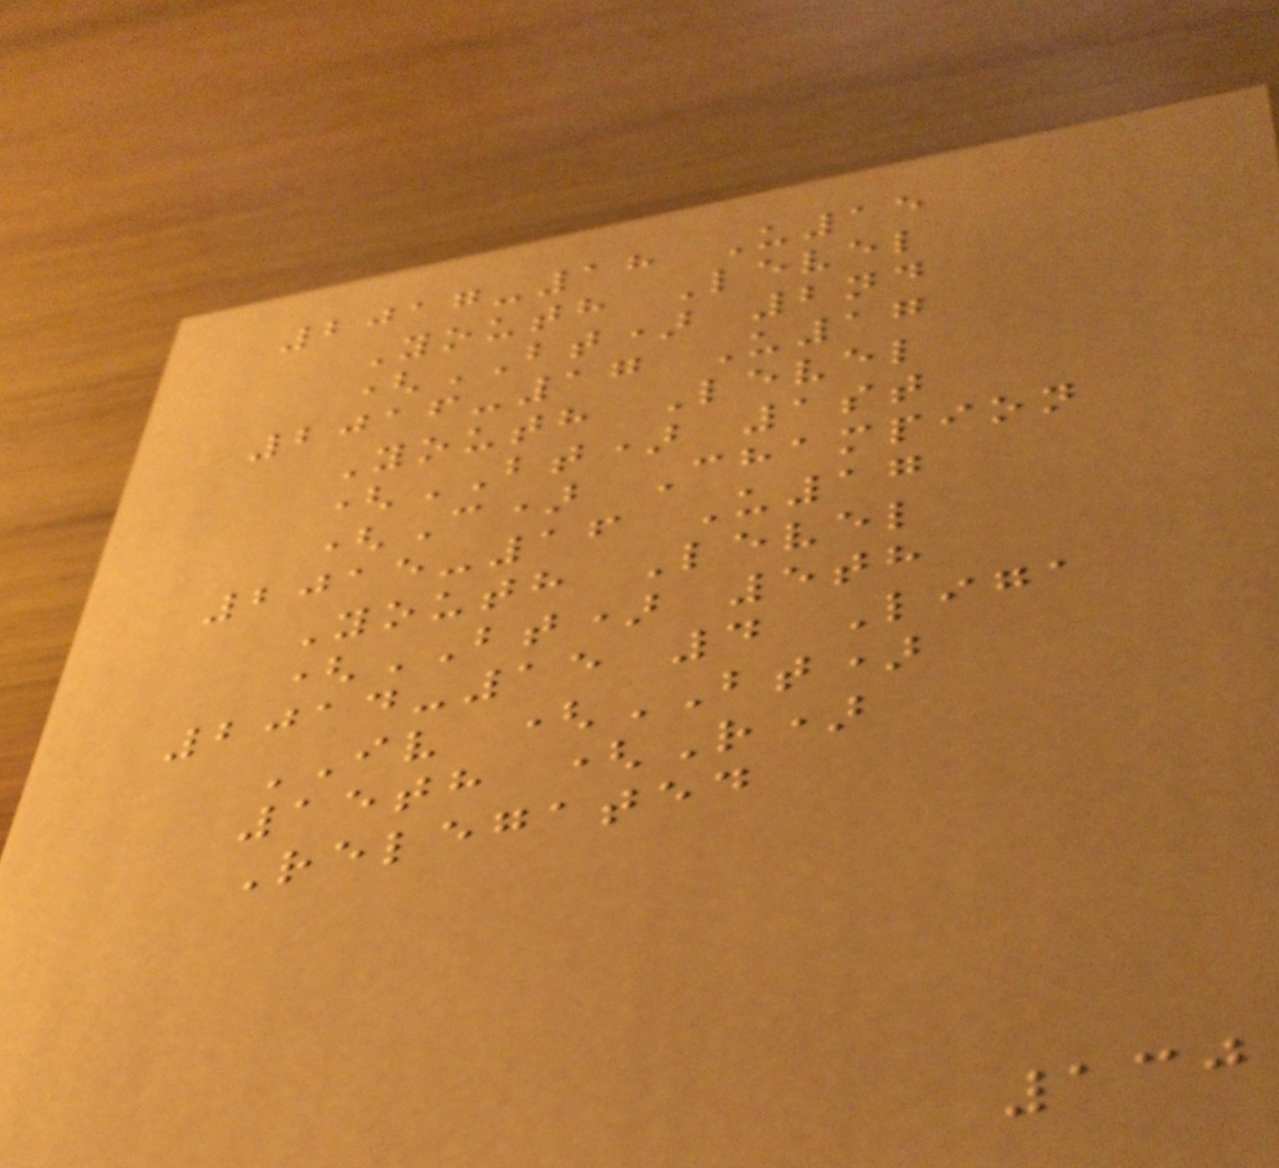2017-18 U15
Youth Level
(BT) 2nd
2016-17 U17
Youth Level
(BT) 1st
(C) Champion
2015-16 U17
Youth Level
(BT) 5th
2014-15 4 Liga
IV (BT)
15th (R)
Relegated
130
